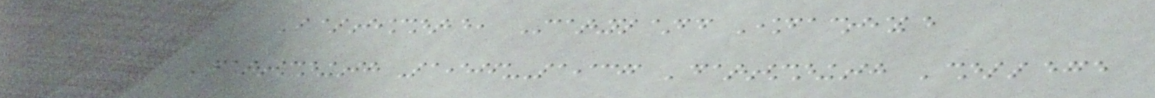Baltimore, Maryland Inactive
Dartmouth 1906-1937 Dartmouth College
